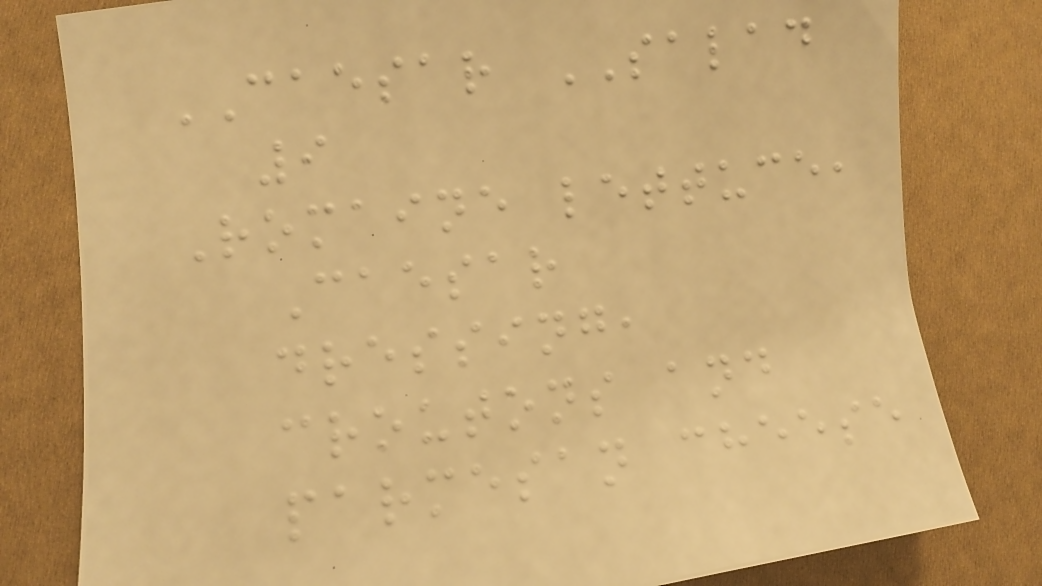CAESAR SALAD
9
Romaine lettuce,
Caesar
dressing,
croutons and
parmesan cheese
